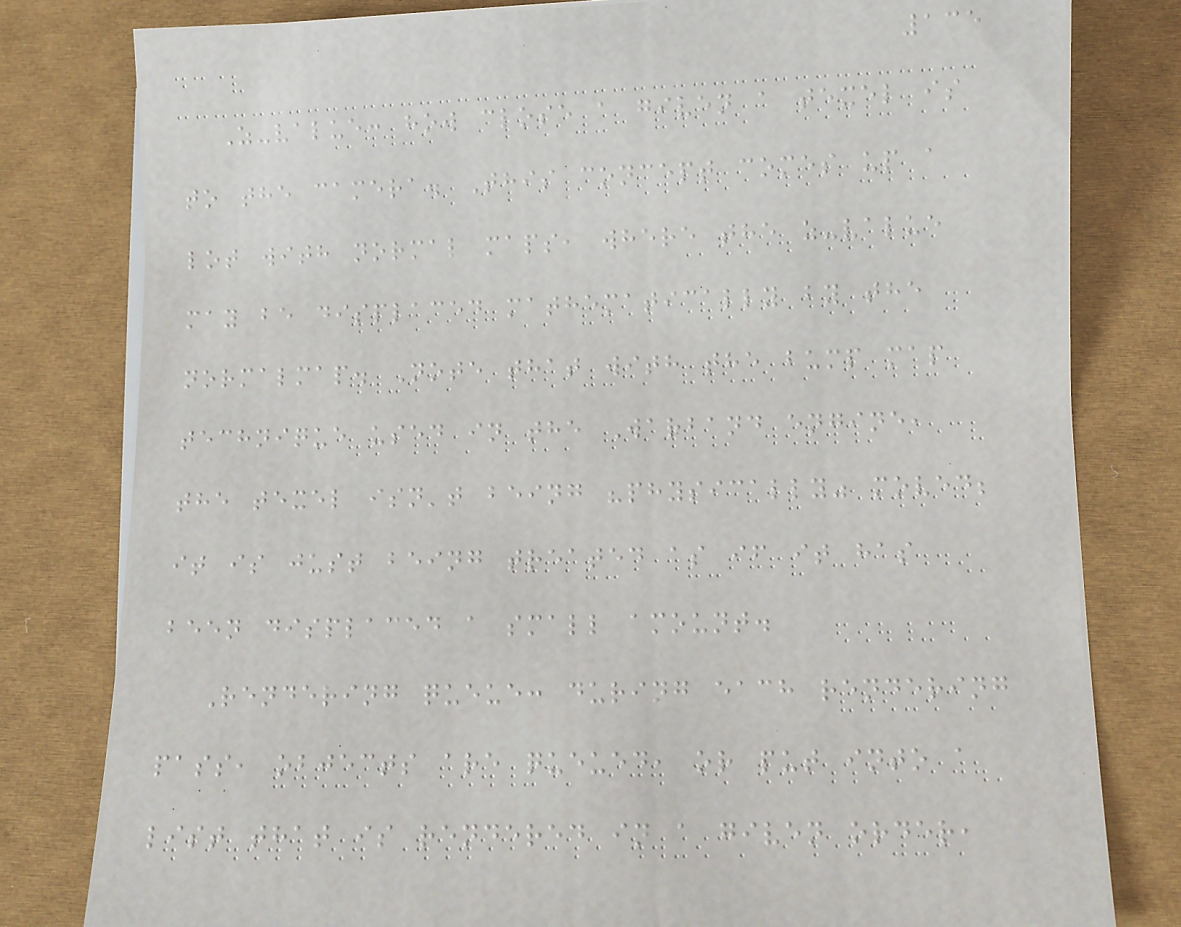135
Z-value: how close a given a texel is
to the camera. This concept comes up a
lot with normal maps, where the z-value
may be displaced mathematically by the
normalmap. Note that with the bump map
technique used in the Warband engine,
the texel isn't being "physically" moved;
it is just being treated as if it has
been displaced a small amount.
Rendering queue: during each rendering
pass, objects are queued, or put into a
list that is rendered in a given order,
